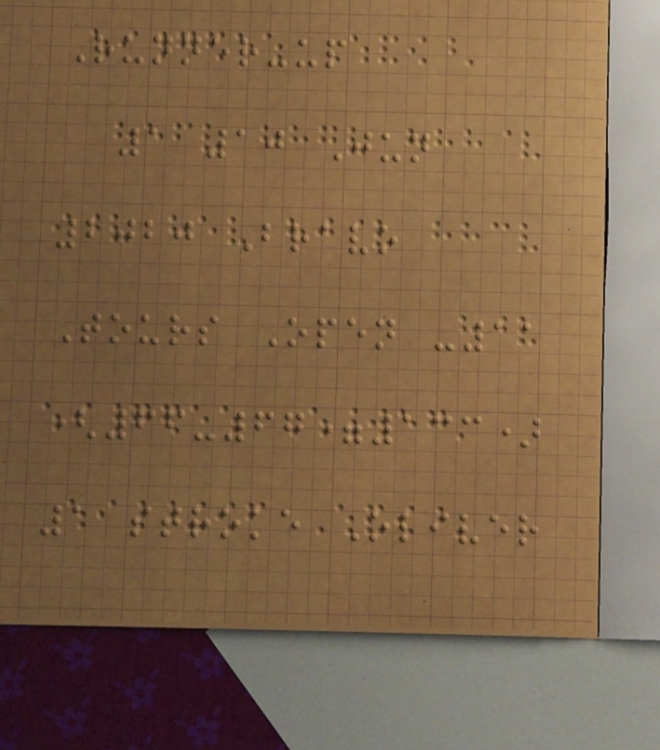Runner-up
1 10 Jun
2020 Bravo
Tours Open -11
(66-67=133)
1 stroke Oliver
